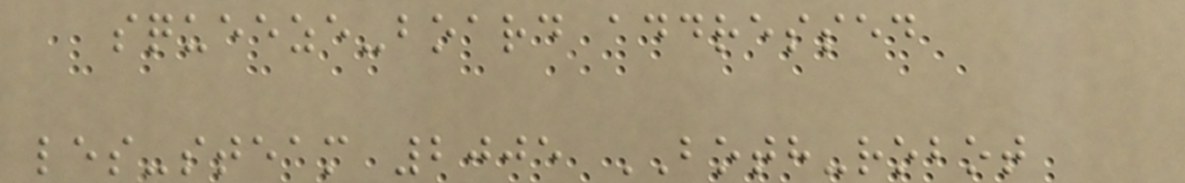squeeze-board addressed
les-steam 2005 BOTH-robot
